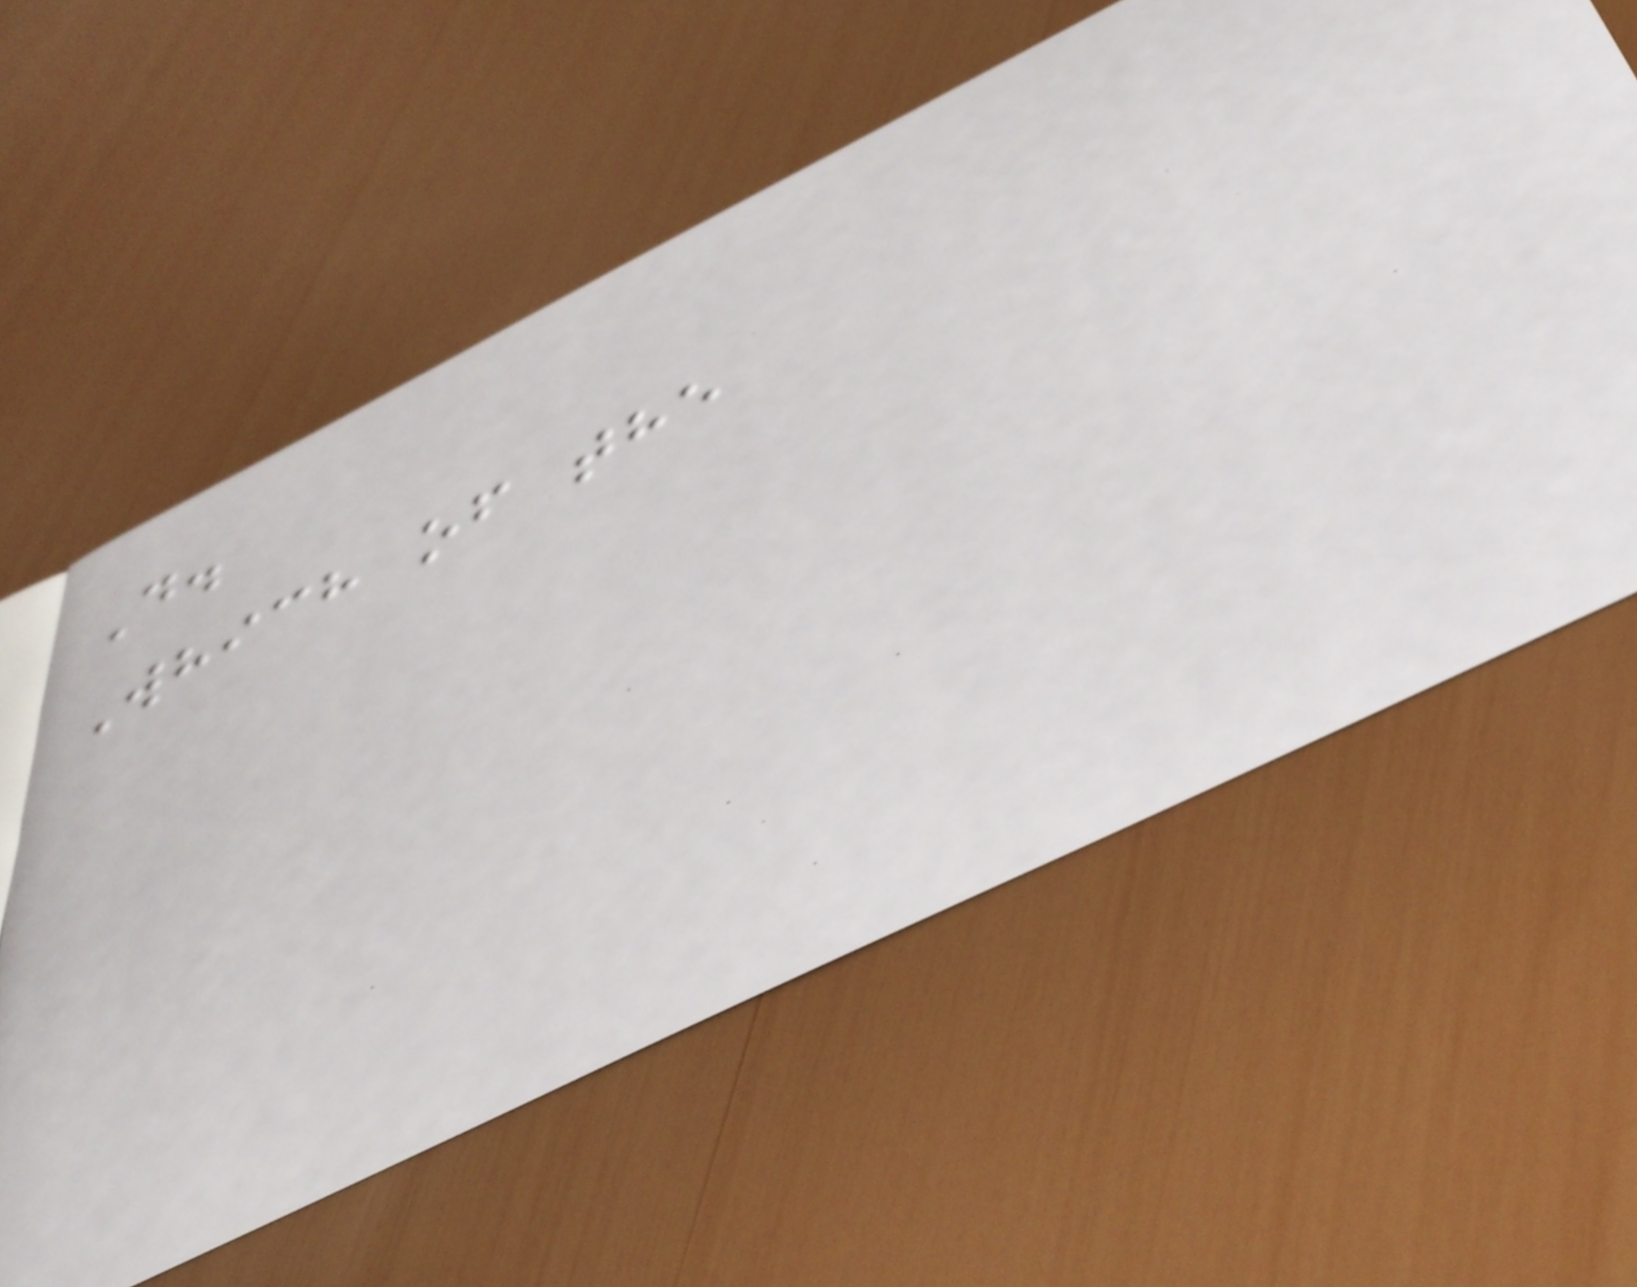D.
Which of the
